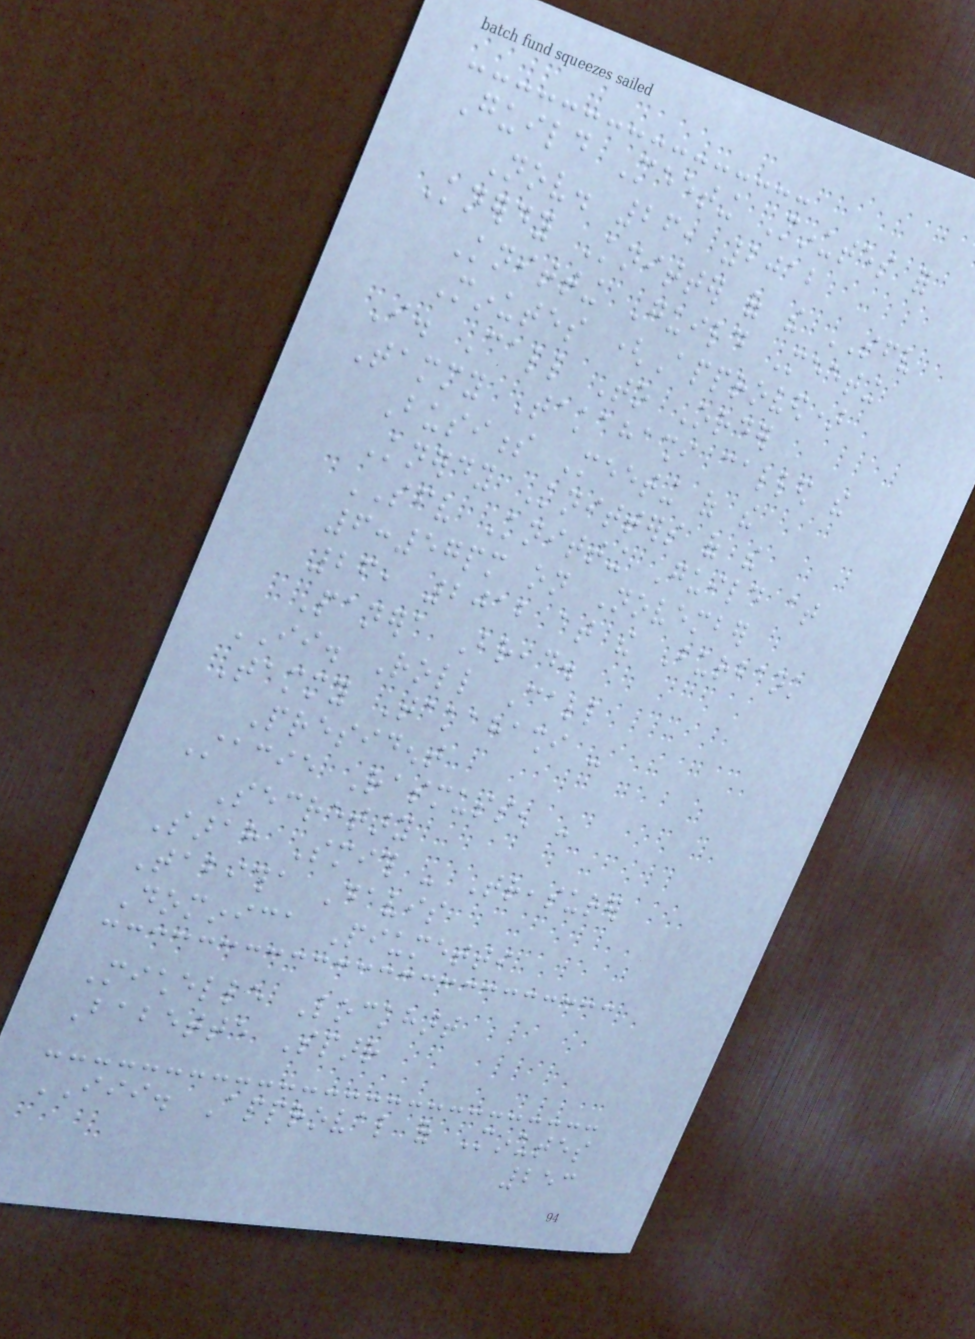Guild Meeting Minutes for
Nov. 26, 2012
Knerdy Knitter of the SFV
Knitting Guild Meeting
Minutes (Approved)
I. Call To Order
Tammy Takahashi called the
Business Meeting of the
Knerdy Knitters of the
SFV Knitting Guild at
6:57pm on November
26, 2012 at the Burbank
Panera Bread.
II. Roll Call
Tammy Takahashi -
President
Stacie Rasmussen -
Secretary
Sarah Smith - Treasurer
Tabitha Davis
Dominica Piumetti
Michelle Lockhart
Babette Sparr
III. Approval of Minutes
253
